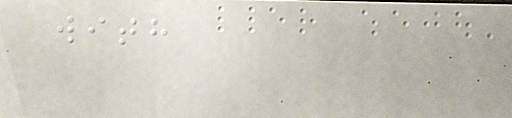with
